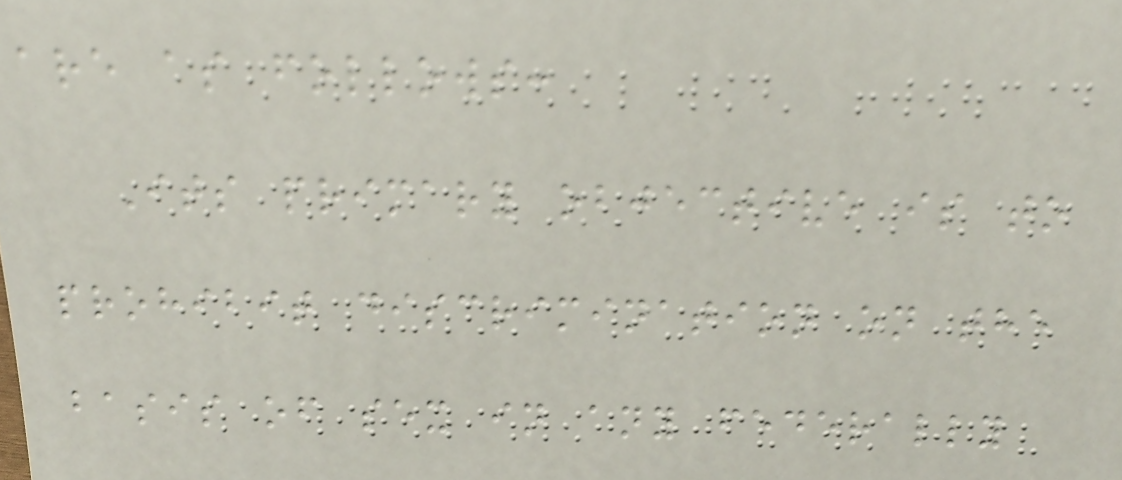are as follows:
Its primary objective is to
prohibit discrimination on the
basis of sex in any federally
